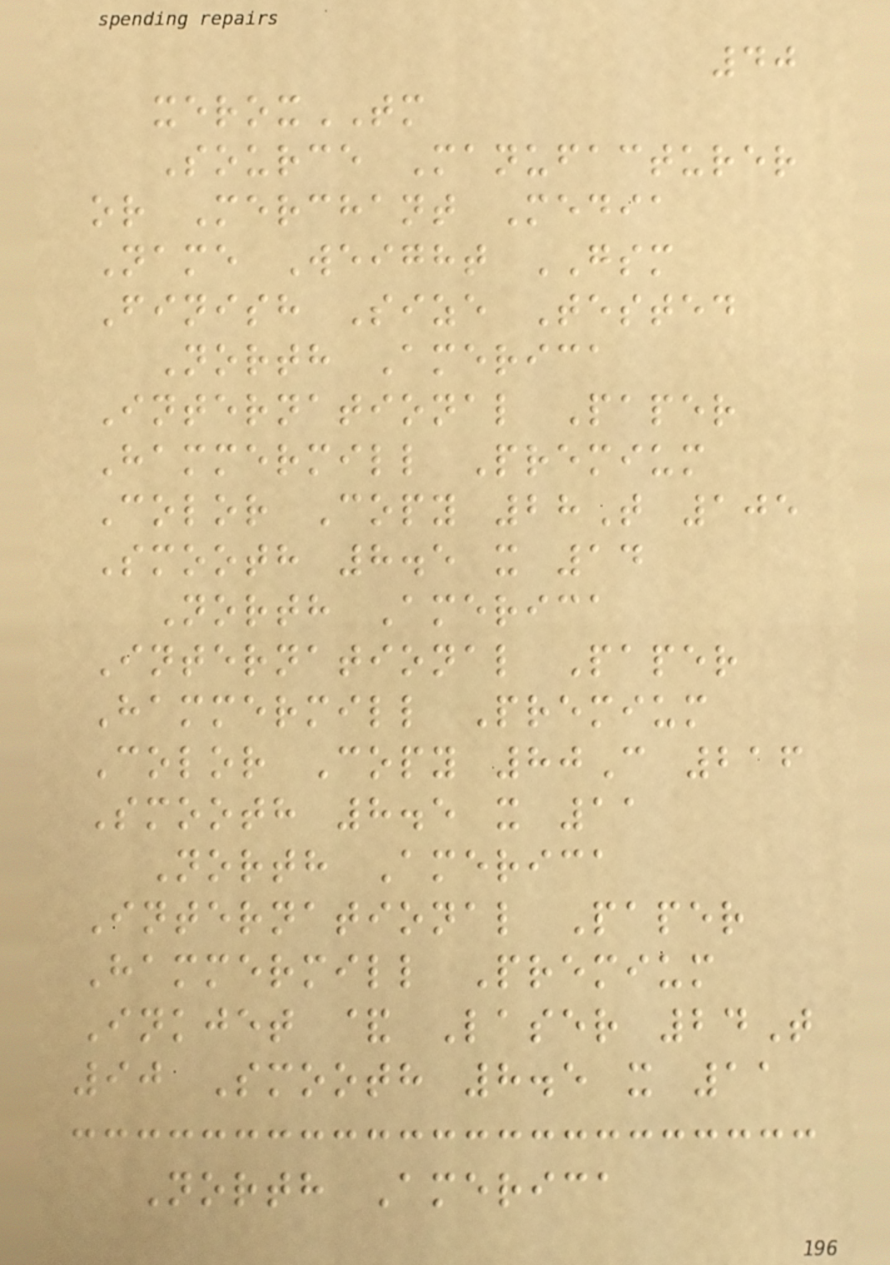40
xeroxTM
Source Manufacturer
or Merchant Media
Name Weight GSM
Finish Size Tested
North America
International Paper
Hammermill Premium
Color Copy 28T 105
Smooth 8.5 x 14
North America
International Paper
Hammermill Premium
Color Copy 80C 216
Smooth 8.5 x 11
North America
International Paper
Hammermill Premium
Inkjet & Laser 24T
90 Smooth 8.5 x 11
North America
